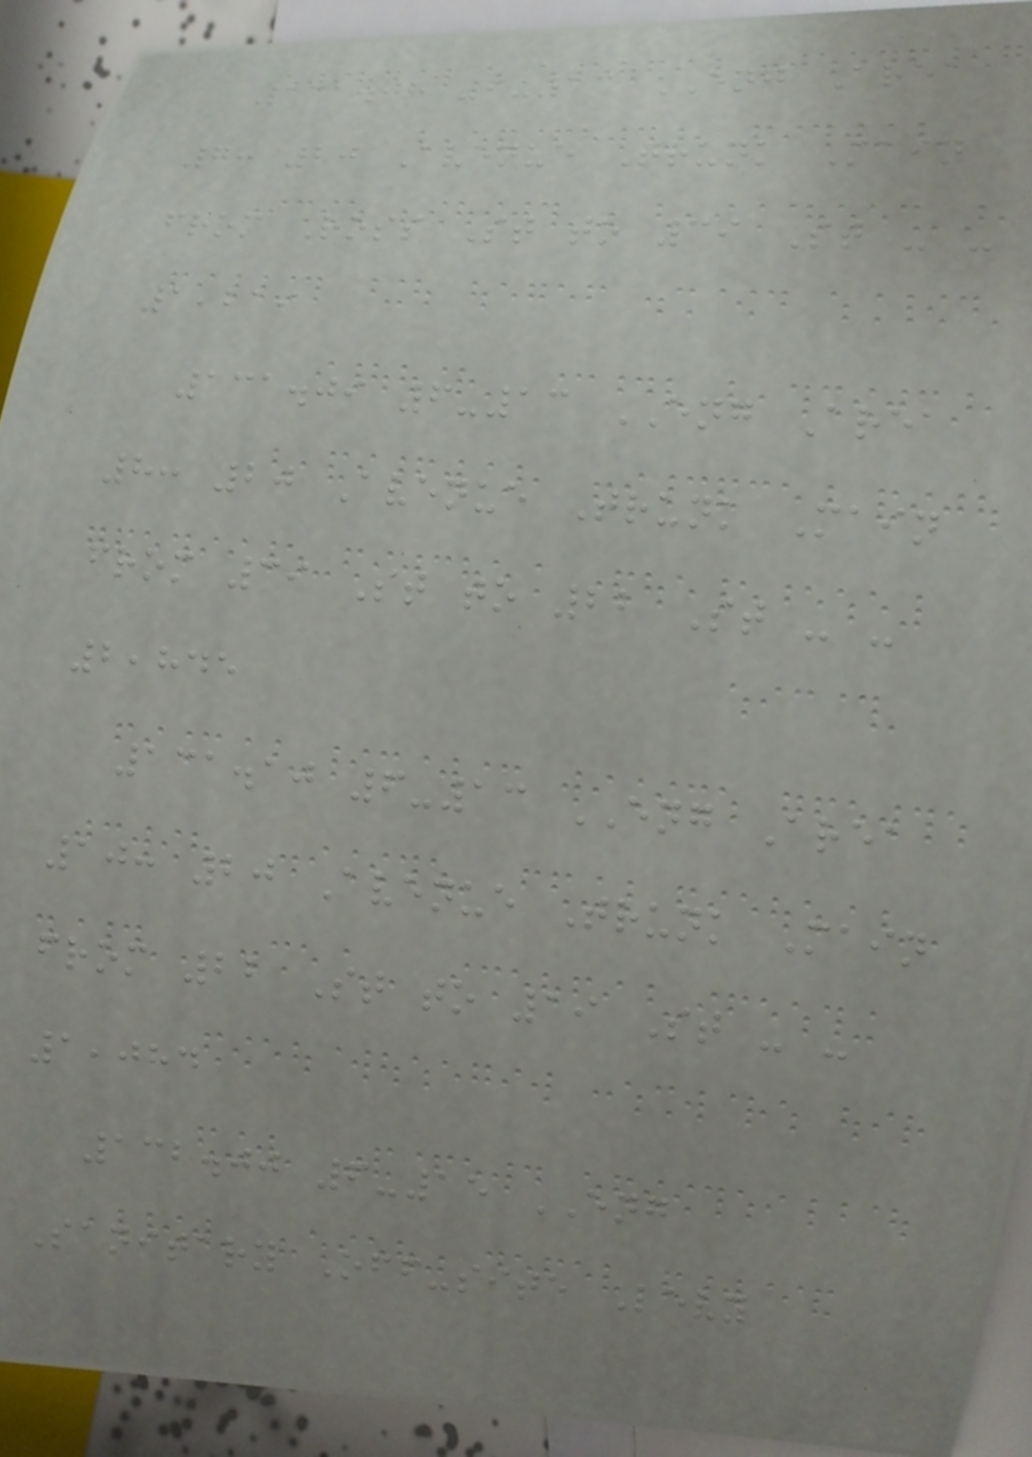131.08 6-13 ENG Area
7: 20 Avenue Trunk Main
from Ross St to 39 St - -
1,219
131.09 6-13 ENG Area
8: 20 Avenue Trunk Main
from 39 St to 22 St - -
2,845
131.10 6-13 ENG Area
10: 20 Avenue Trunk Main
from 22 St to 19 St - -
1,084
132.00 6-15 ENG
Sanitary Off-site Levy
